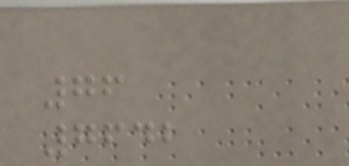76
7642
